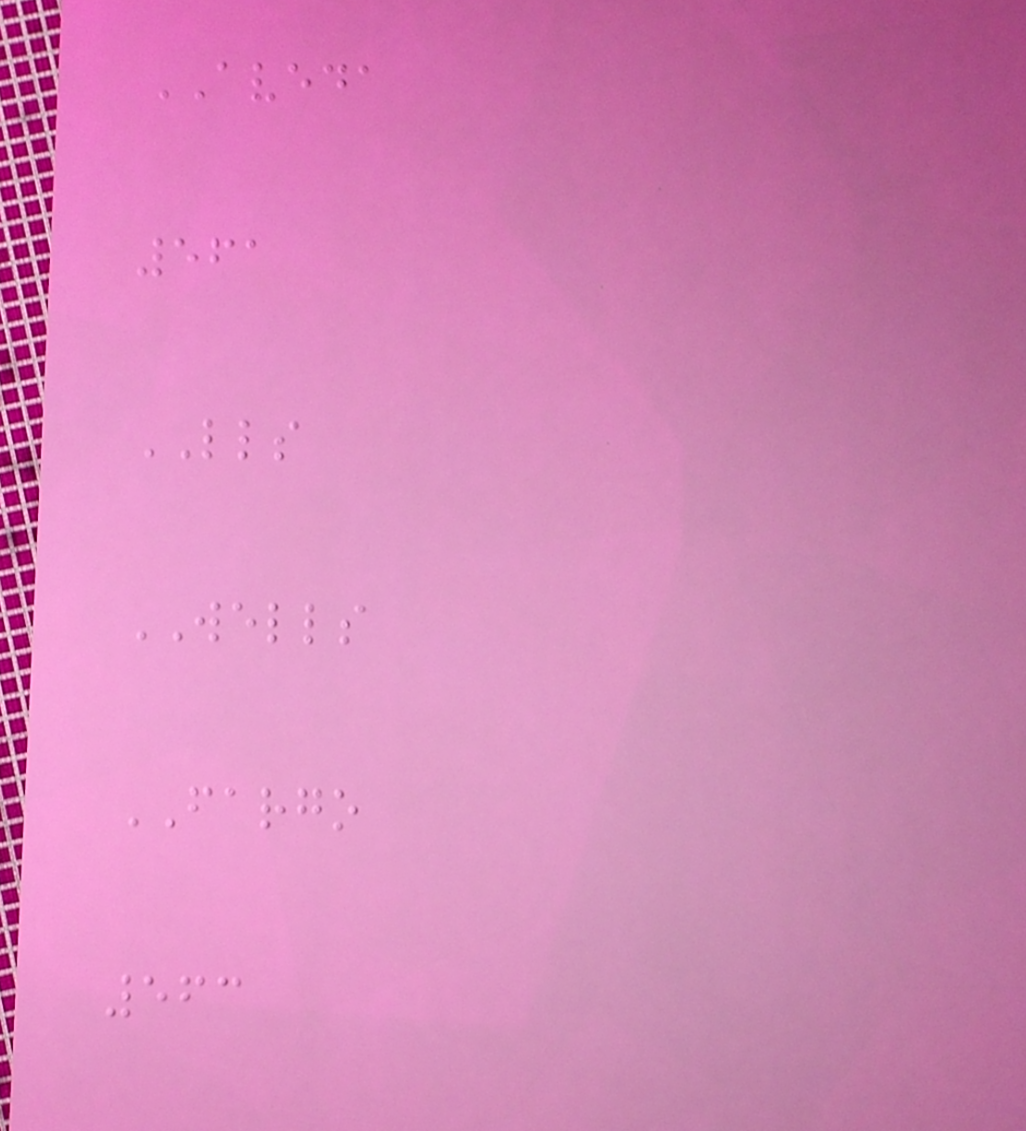AVEDA
561
LLS
WELLS
FARGO
563
